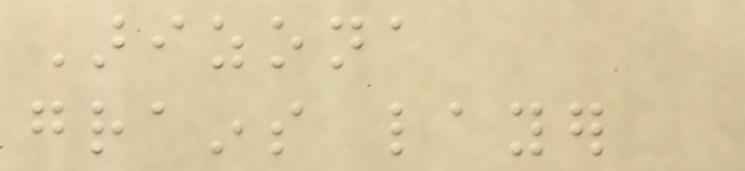Arizona
grains layer
